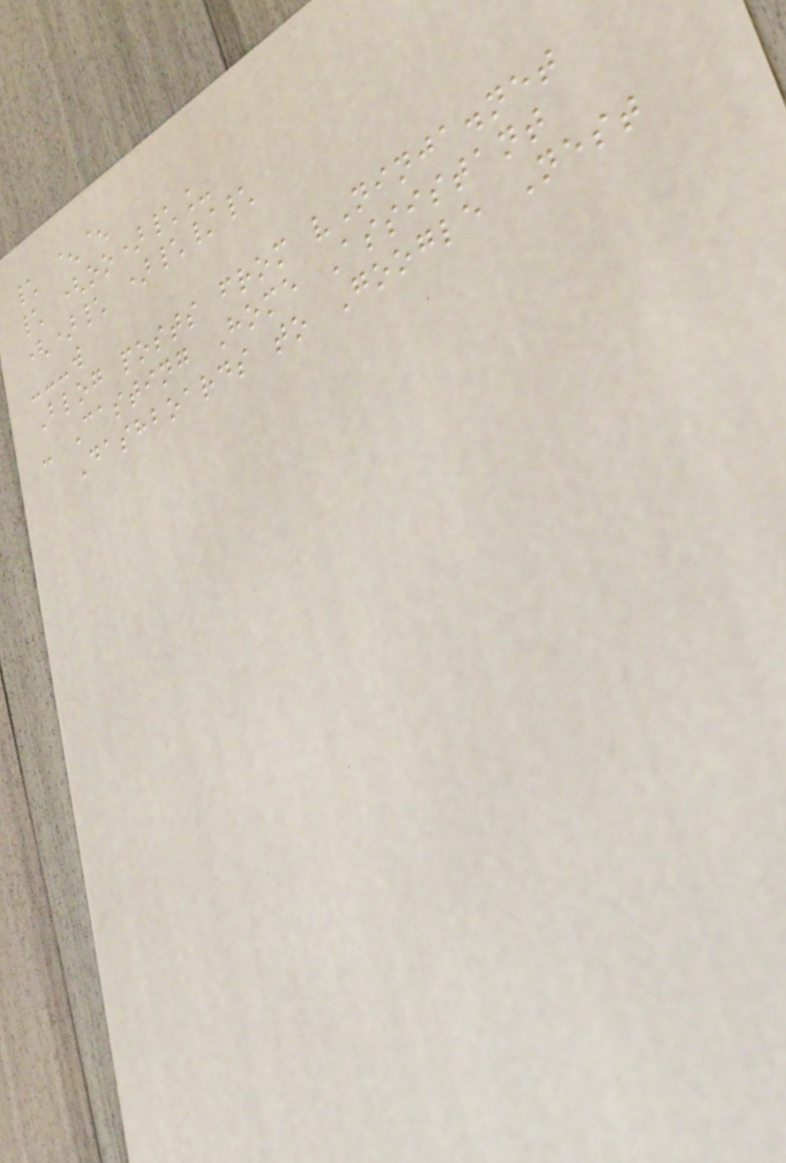\ ^^
\ (oo)\_
()\ )\/\
---w
Blog posts from vNinja.net
- Casting Home Assistant
Dashboards to Google Nest
